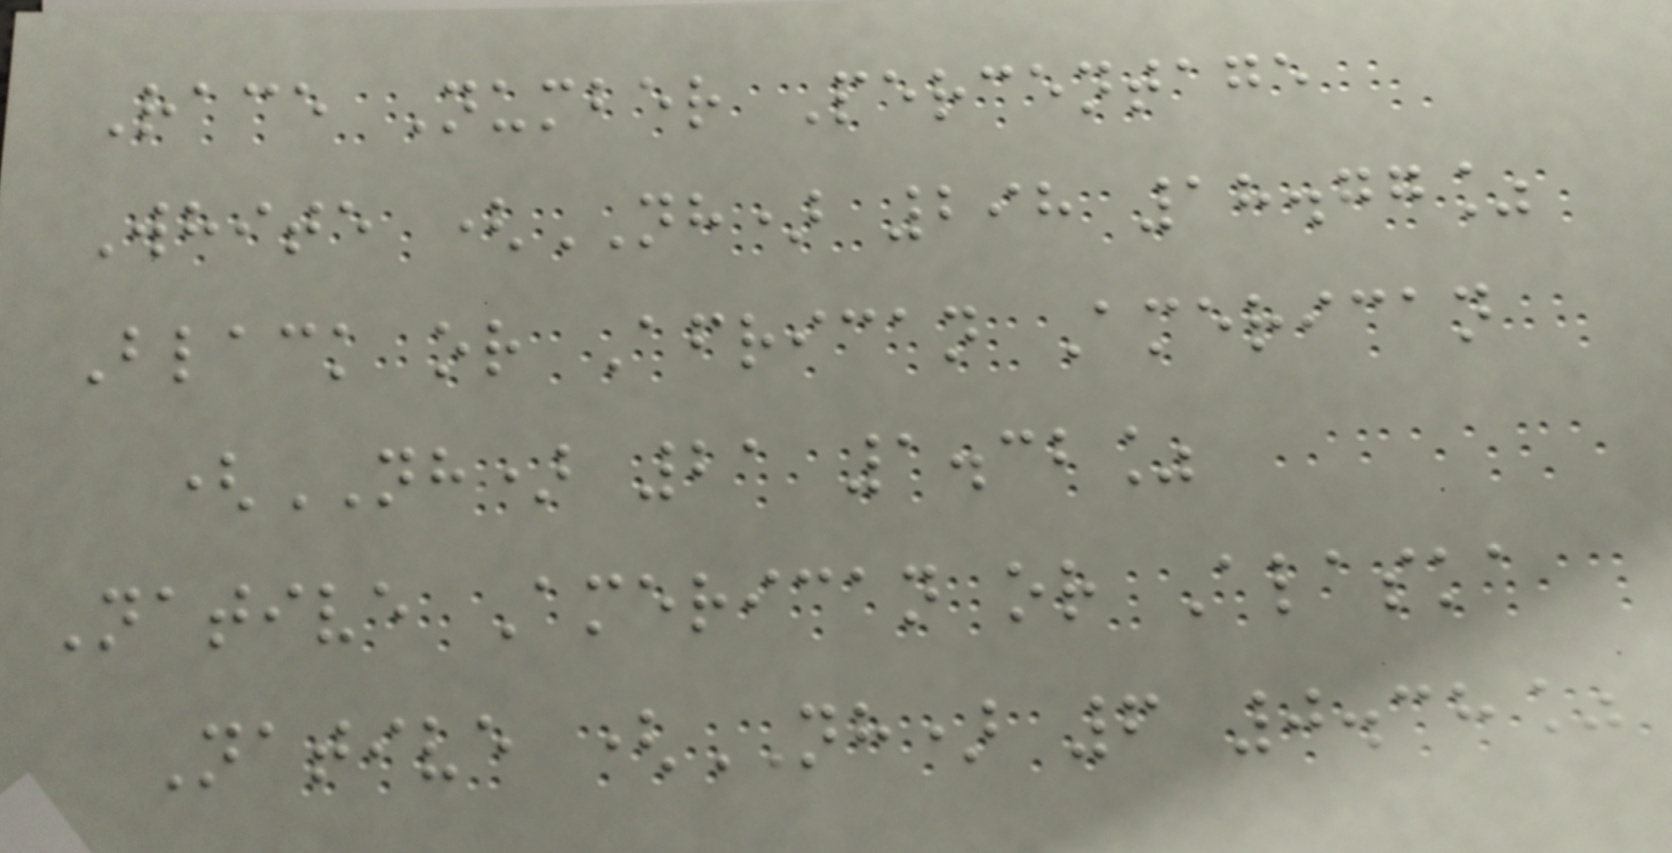Race Number Percentage
White (NH) 298 18.77%
Black or African American
(NH) 21 1.32%
Native American or Alaska
Native (NH) 6 0.38%
